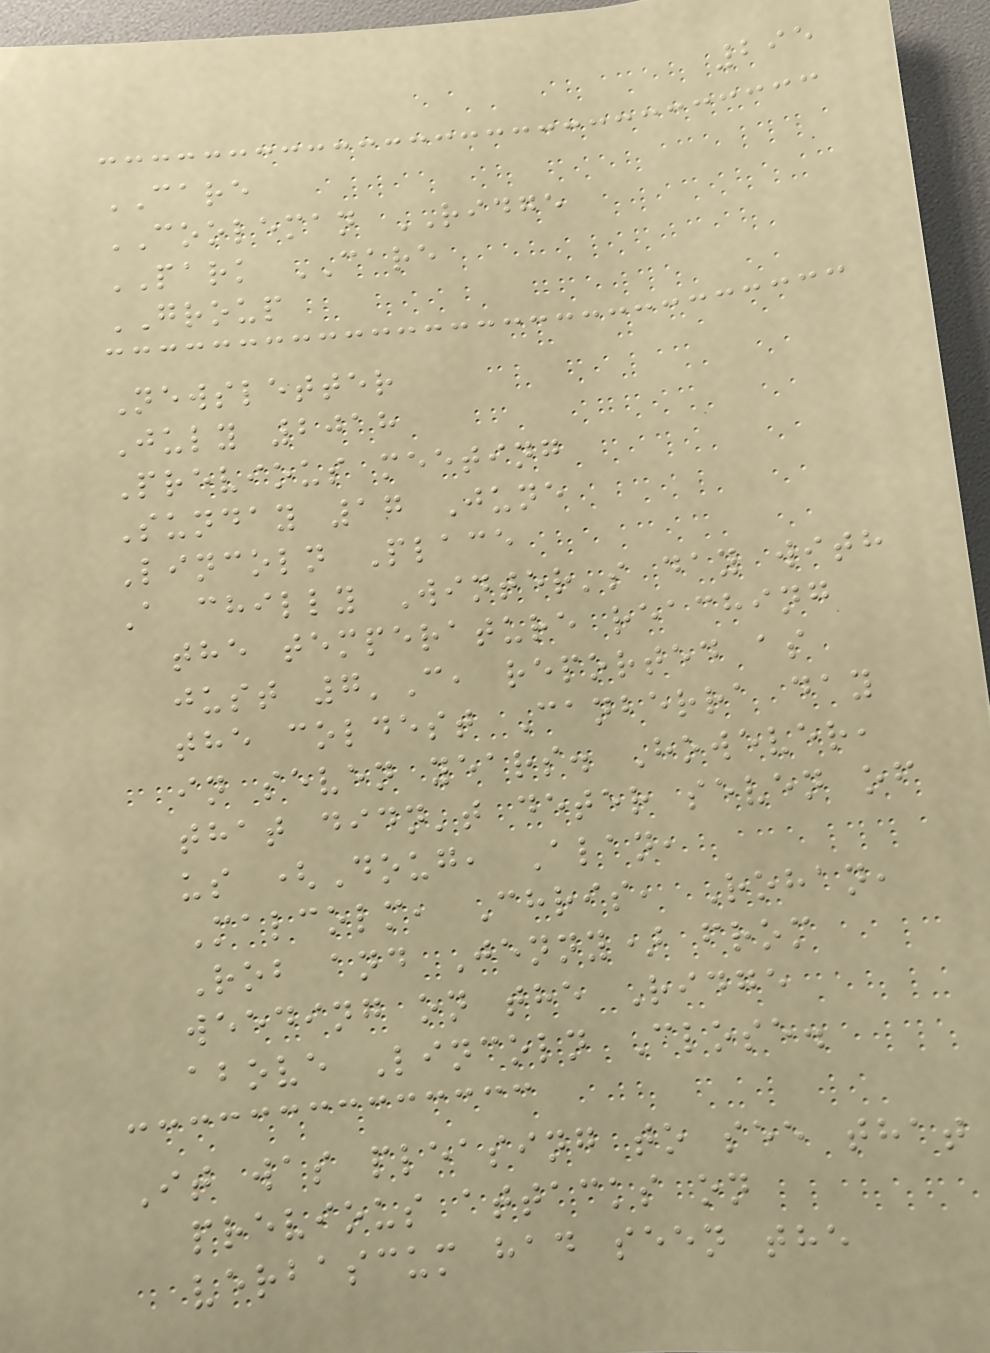295
CARE
COOLEMAN RIDGE
PARK CARE
GROUP
Newsletter
July 2018
Previous meeting
Sunday 17 June
Lincoln Place
A chilly Winter's day with
the temperature reaching
just 7'C, reported as
the coldest Canberra day
in seven years. However,
that didn't deter seven of
us (Doug, Alan,
Malcolm, Chris, Rohan,
Rob and Jenny) from
weeding on the Ridge
above Lincoln Close.
It was pleasing to see that
previous attacks on
verbascum had seen the
